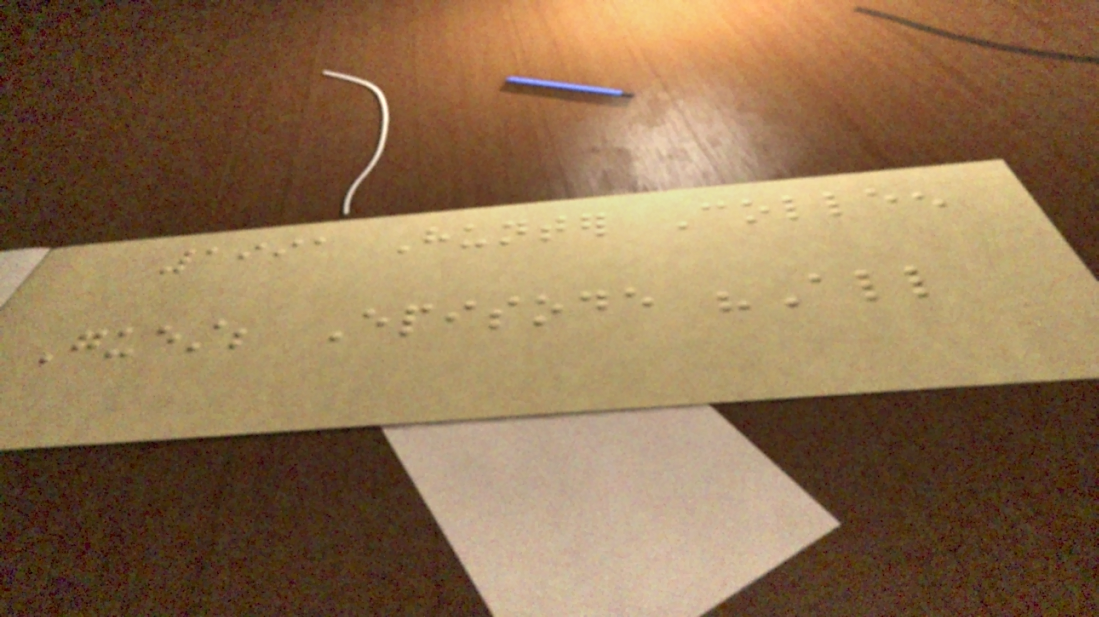1991 Hunter Colleen
Guest; Episode "All
